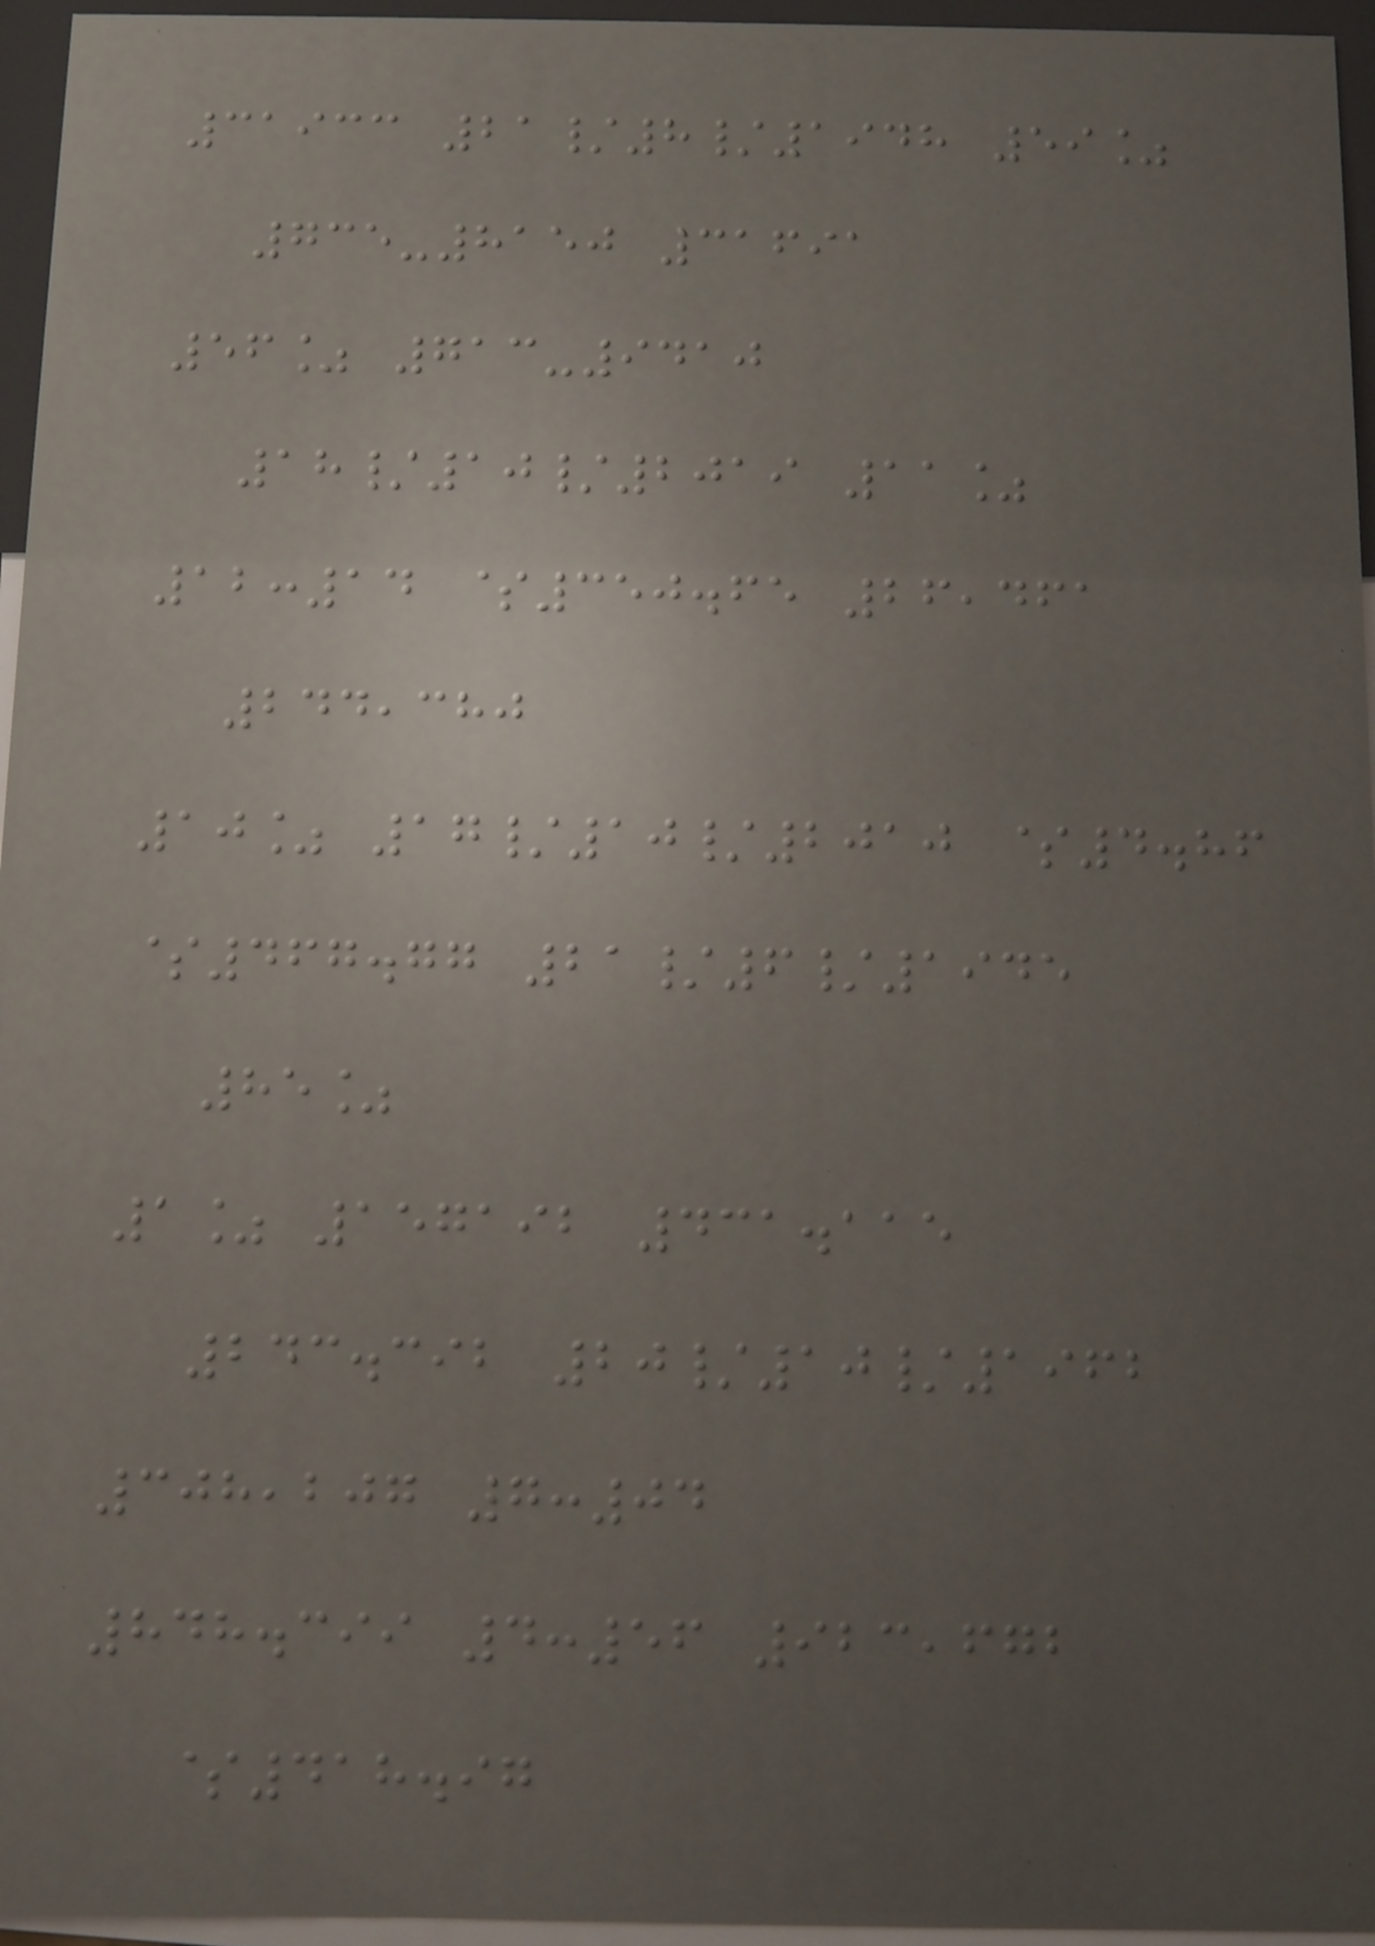31933 21/8/1948 59%
735-8150 31691
56% 713-9410
18/10/2019 11%
12:14 $350.65 26,461
244,380
10% 17/10/2010 $4.86
$467.77 21/6/1945
85%
1% 157192 431.115
243.392 20/10/1962
308,207 7:04
848.399 4:56 923,672
$418.97
